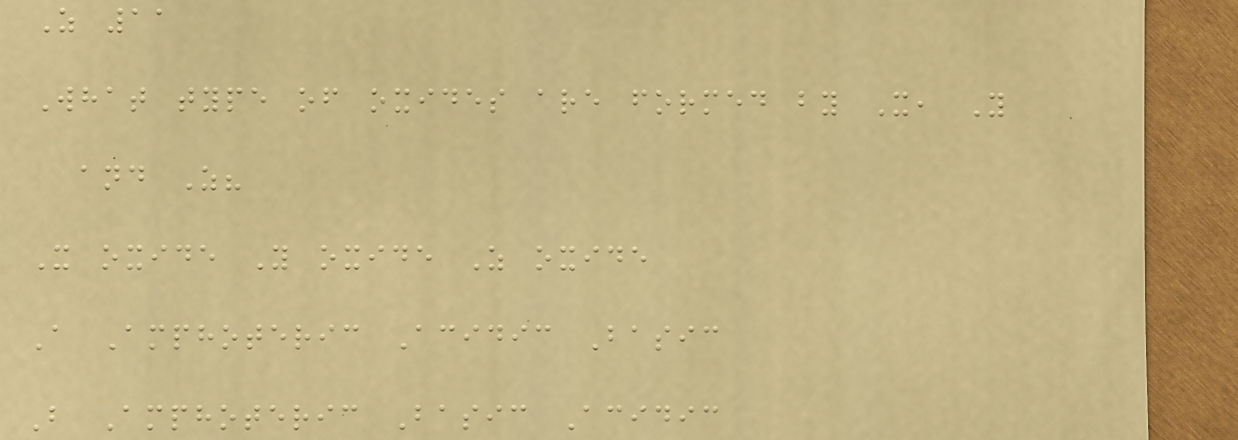Z 11
What type of oxides are formed by X, Y
and Z?
X oxide Y oxide Z oxide
A Amphoteric Acidic Basic
B Amphoteric Basic Acidic
